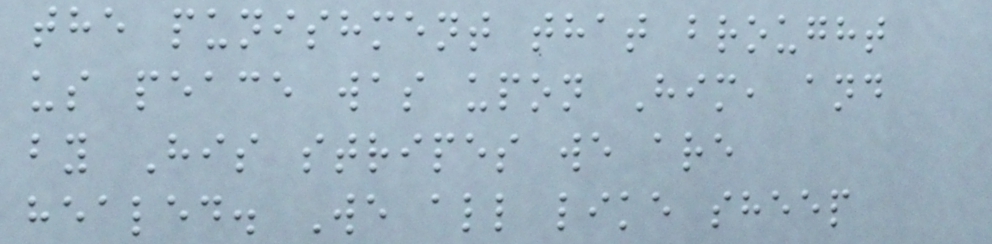the punishment that brought
us peace was upon Him, and
by His stripes we are
healed. We all like sheep
